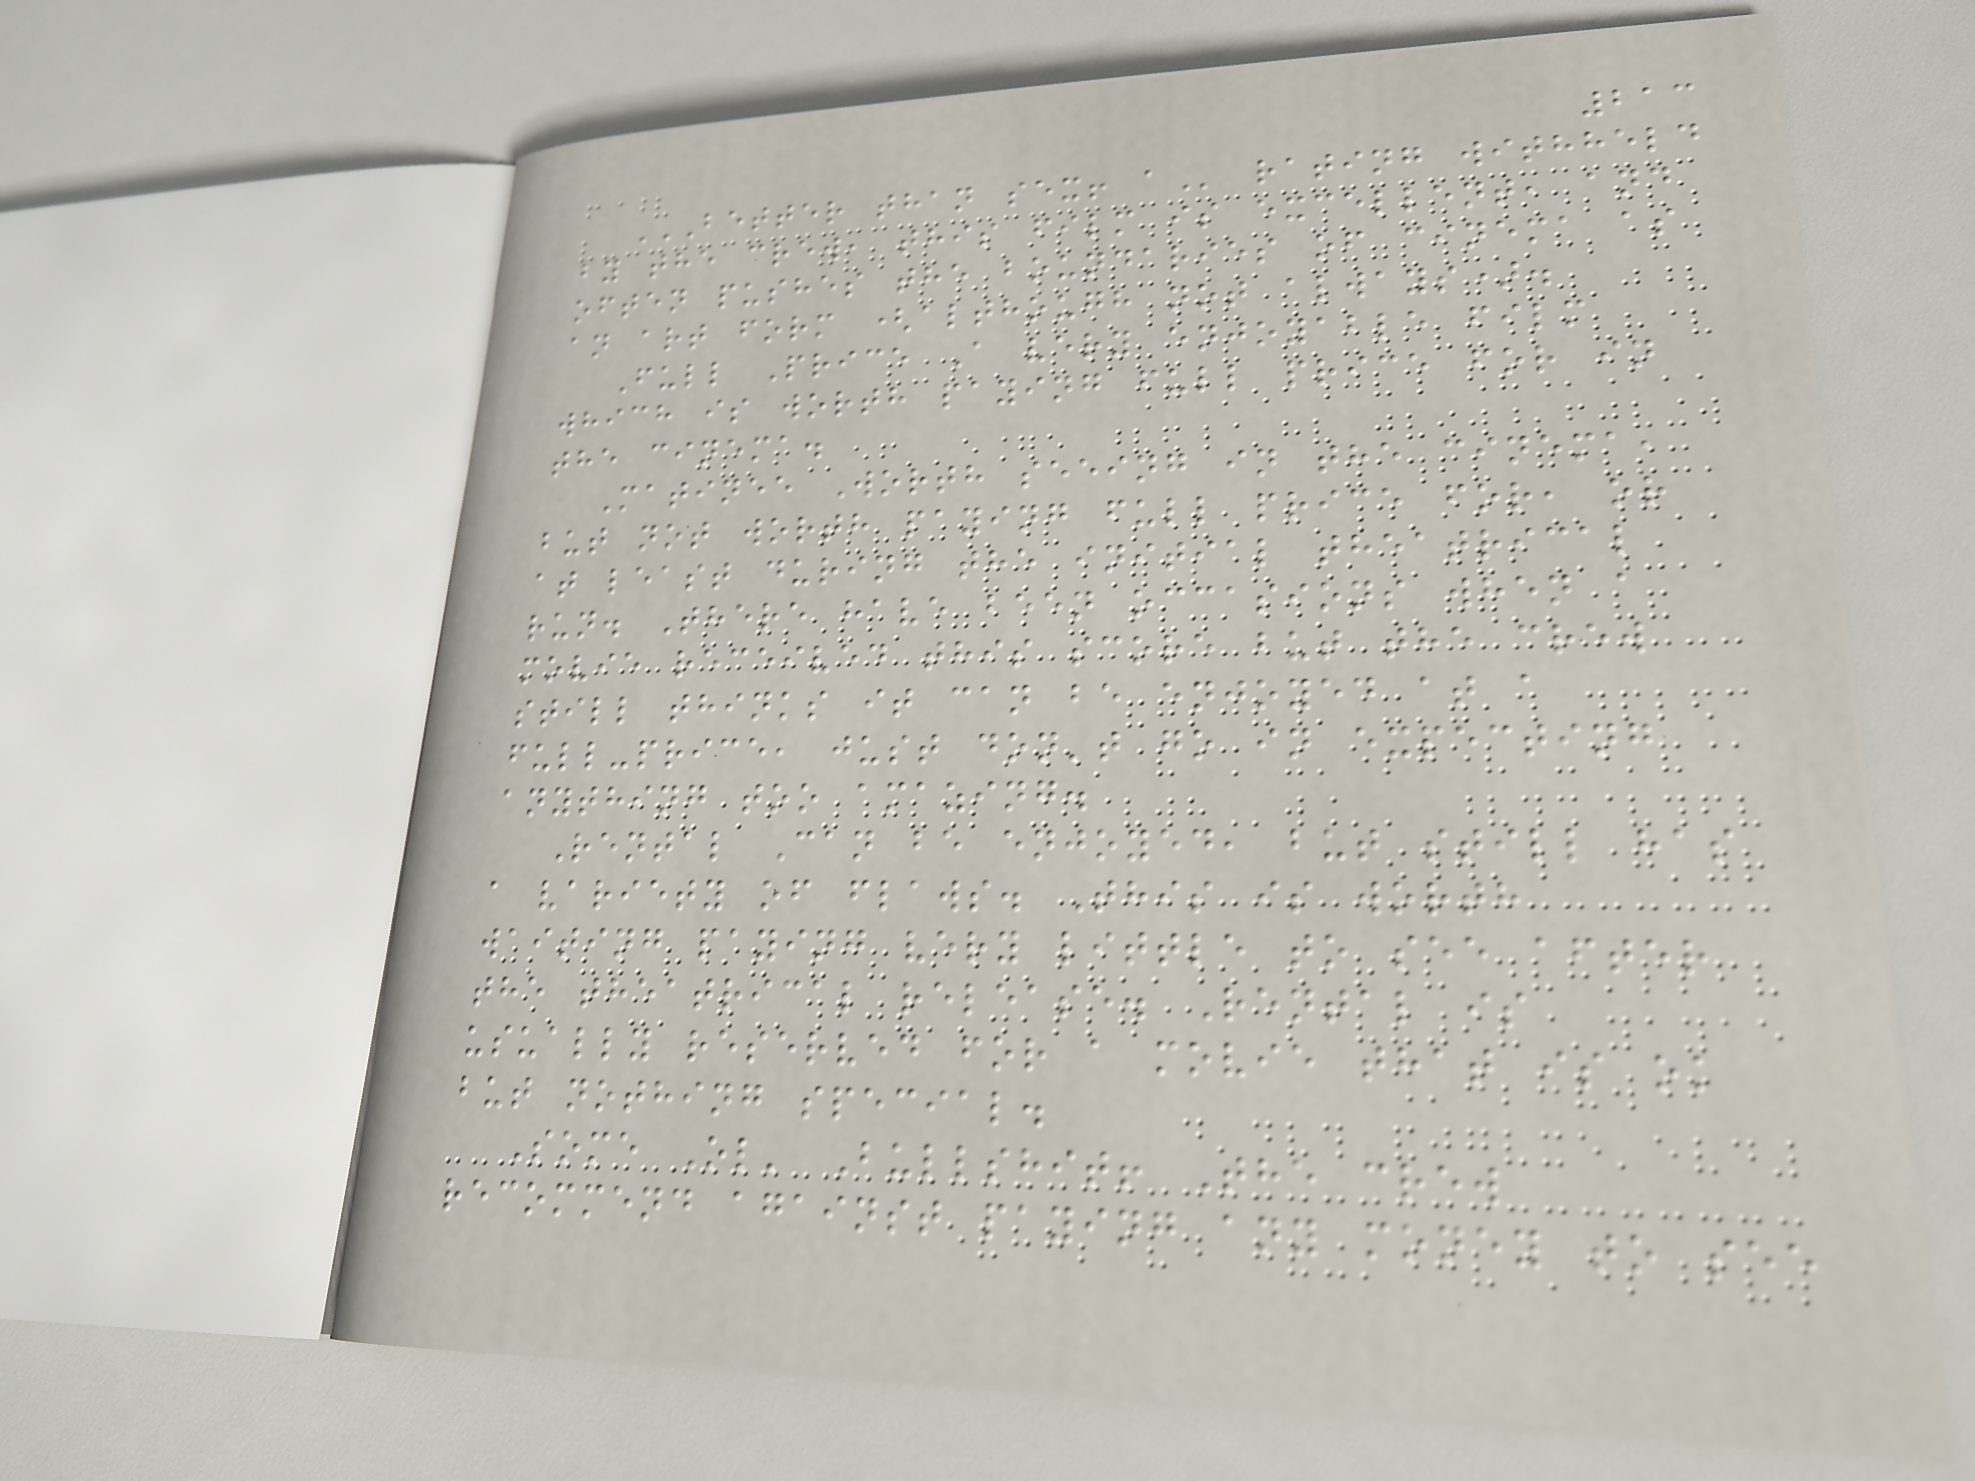213
BETTER THAN SEX! A rating withheld
by the crew, this film is excellent, and
often pushes the boundaries of cinema as
an art form (although not always).
Full Price A very enjoyable film
which is worth paying full price for in
the cinema.
Matinee Worth seeing in the cinema,
but not worth paying full price for, or
at least during the initial theatrical
run. There have been occasions when a
movie received this score but the crew
still thinks it can be enjoyed at a
full-price, just don't go in expecting
anything too amazing.
Rental Can be enjoyed, but still has
a variety of flaws. This is worth
waiting paying very little to see after
the theatrical release. Rental is
usually reserved for a movie that is ok
but nothing special.
Some Ol' Bullshit! The crew
recommend against paying any money to see
